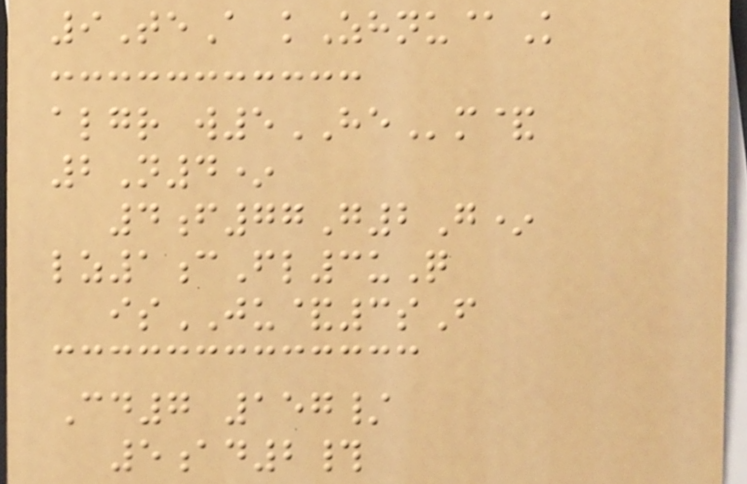9TeA kZhnu@K
algr w5HEm&
2N4*
4f77G2G*
lz1cFl3uQ
isJU&3sF
Cd7 157/
5ad2#
